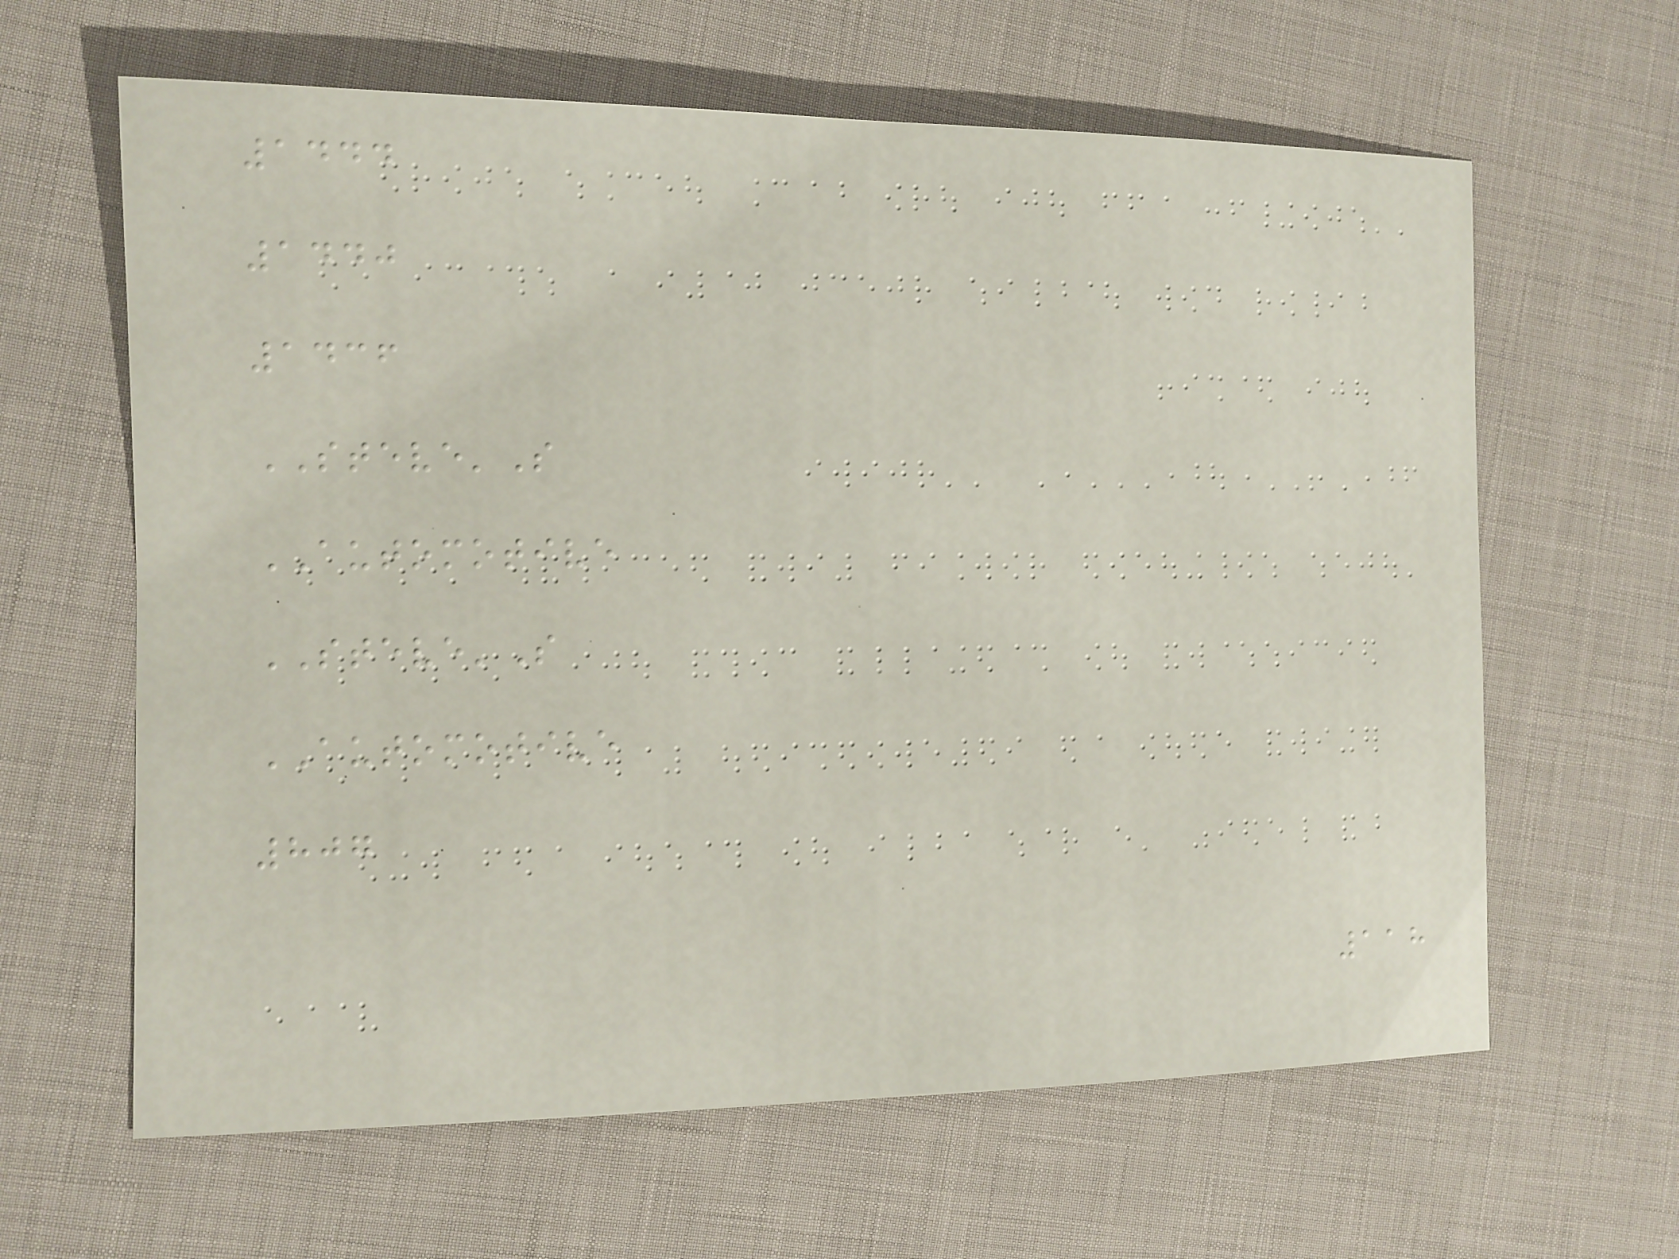1444
1440
1436
STEVE'S
AUTOMOTIVE
STEVE'S
AUTOMOTIVE
807
118
